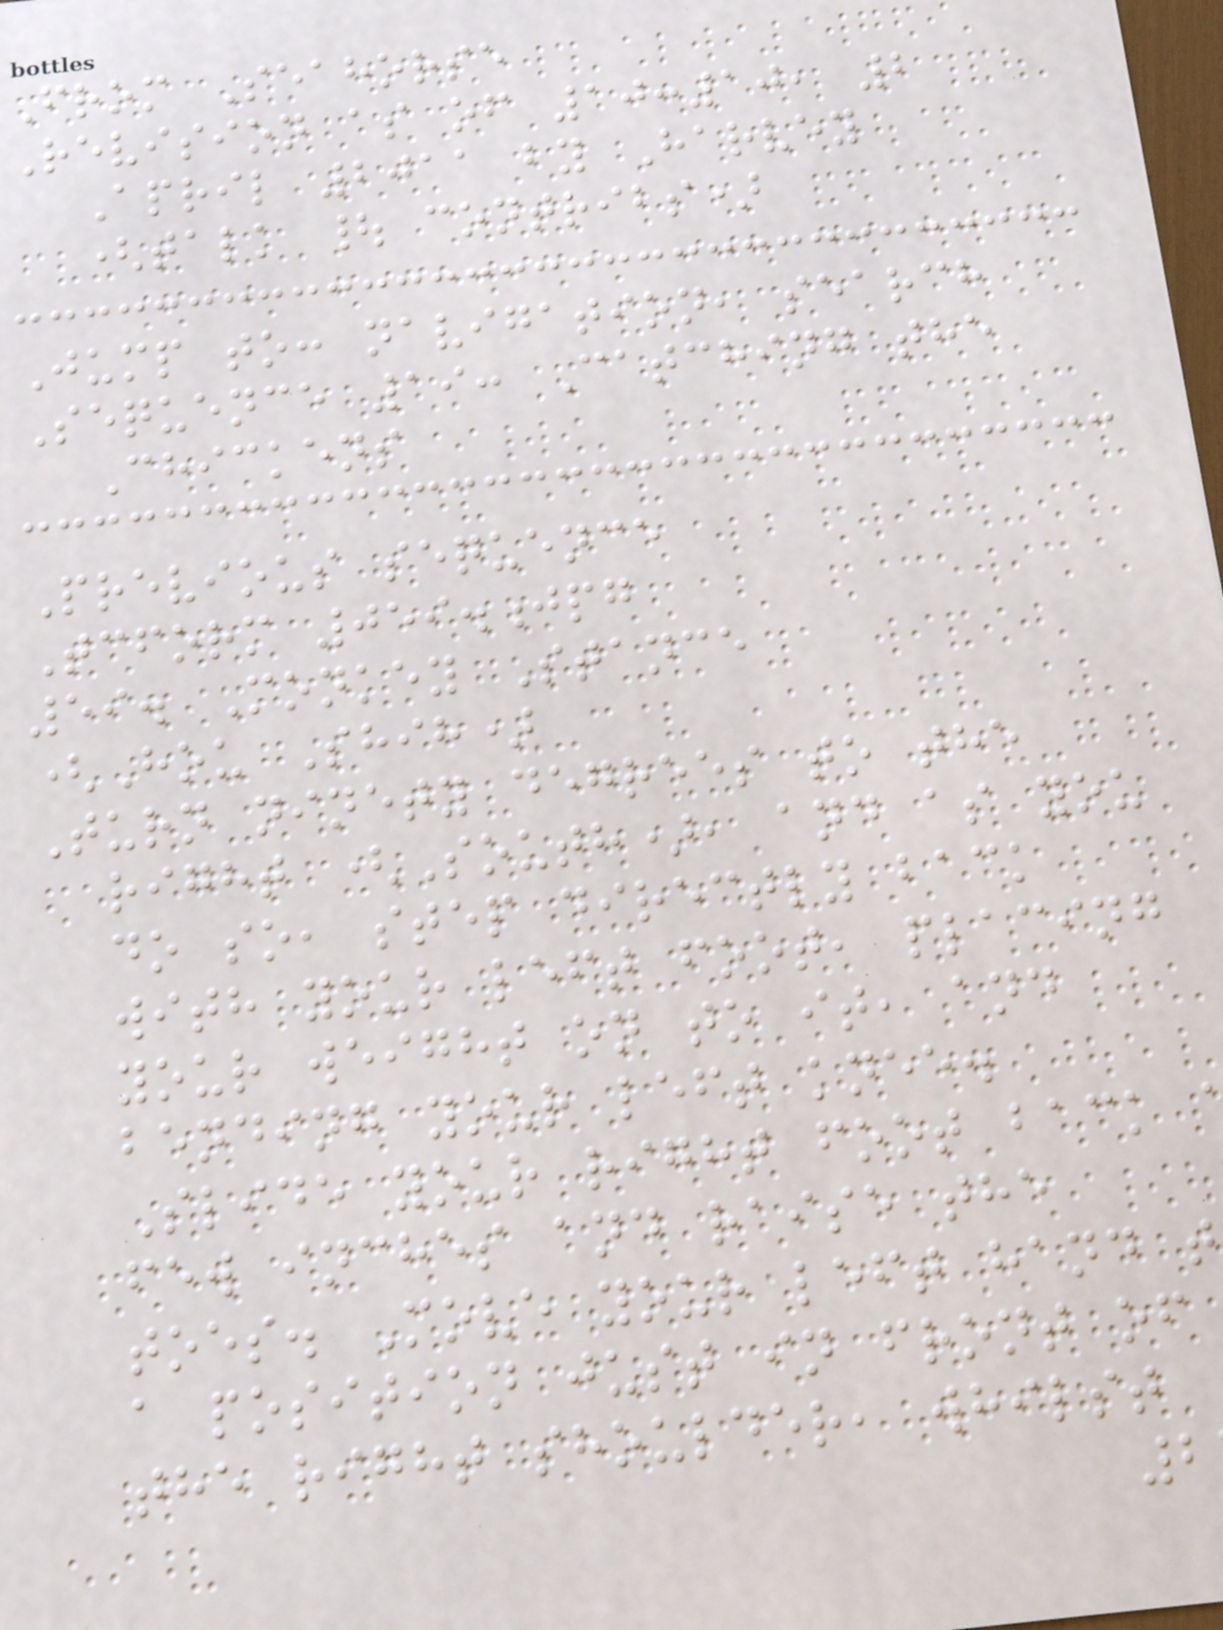From Seahorse
Revision as of 10:10, 2
April 2011 by Harvey
(talk | contribs)
Jump to: navigation, search
Sequence 19: Catching the
Chickens
Previous sequence
Tcform 059.jpg
59. Monkey Stance
(Hou Shih)
Turn ninety degrees to the
right (South), and as you
do so, step directly back
with your left foot, placing
your weight on to it, and
bending your left knee.
Slide your right foot back
few inches and raise the
toes. Move your left hand t
a position just in front of
the right shoulder, whilst
